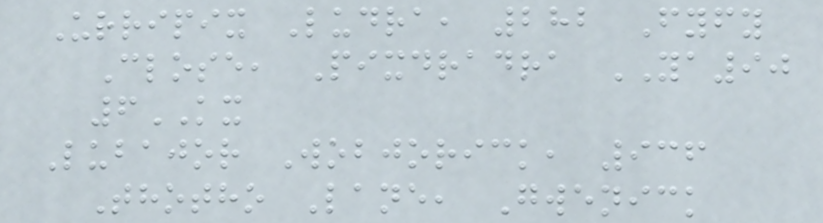Urripix Ludra, 282 Fyfy
Close, Pixdradra YA90
6KX
Lubajor Wobjorick, 936
Thotho Lane, Gwenick
